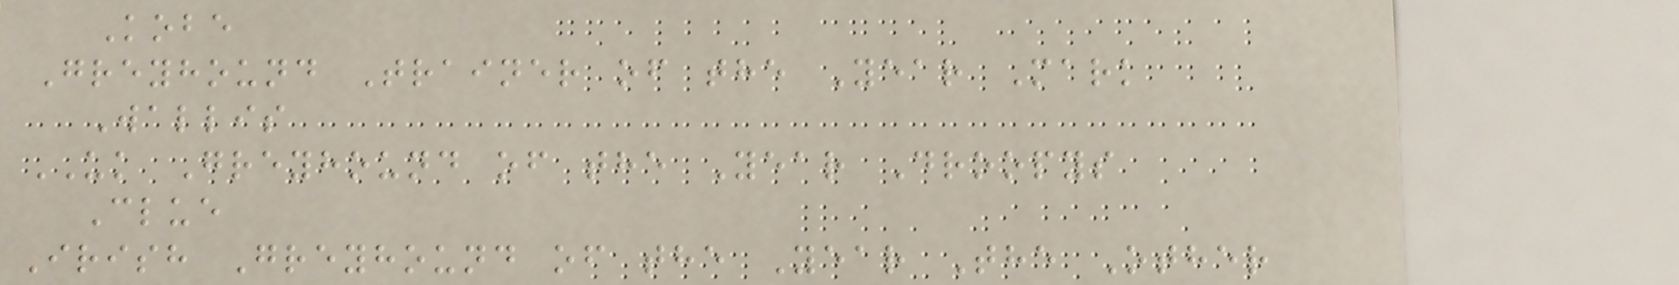Kobe
Greyhound Trainer of the Year Mark
Wallis
UK Greyhound of the Year Droopys
Clue
Irish Greyhound of the Year The Other
